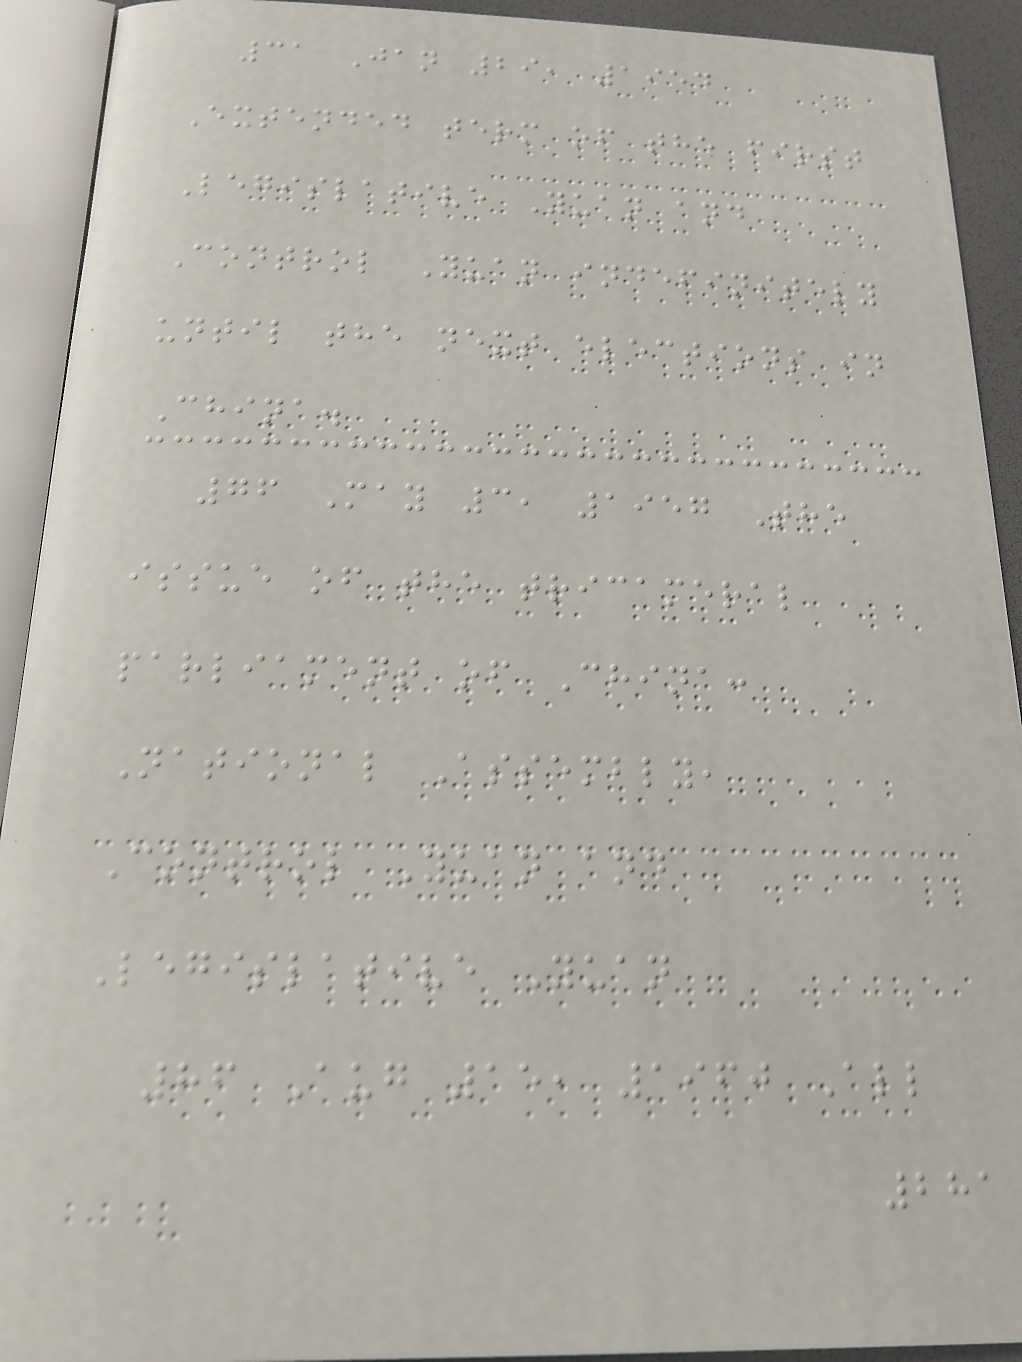31 Jan 29, 1954
Extended term of the first
Legislative Yuan and
Control Yuan indefinitely
until the next elections in
China.
76 May 3, 1957 The
issue of the tricameral
parliament of China:
National Assembly,
Control Yuan and
Legislative Yuan
86 Aug 15, 1960 All
281
